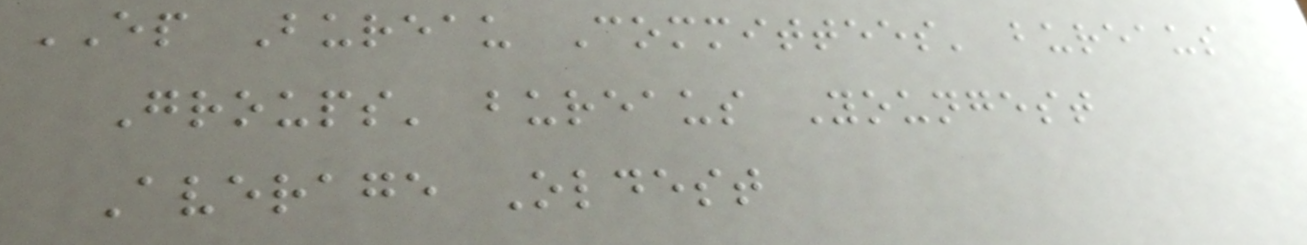EP Bureau Committees' bureaus
Groups' bureaus Youngest
Average Oldest
